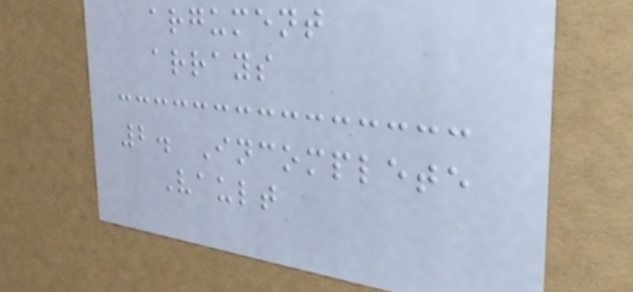argument
arrays
2. Incomplete
Vault
